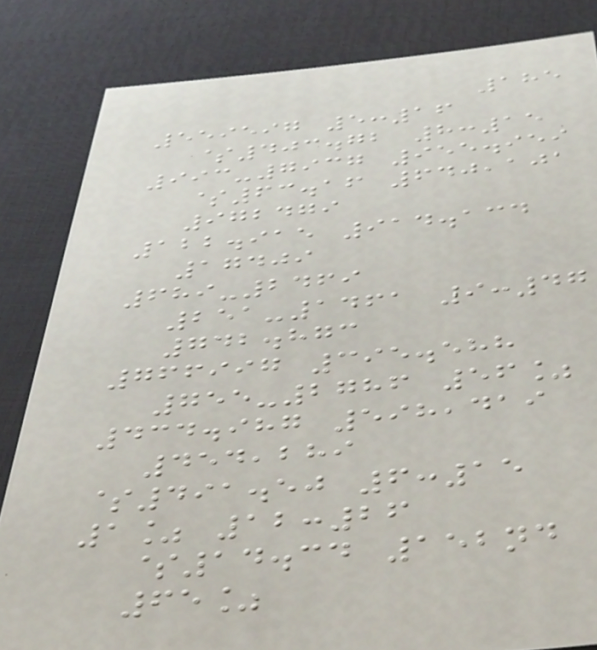185
559597 5:16
$403.72 8:15
993-7937 955.959
$63.16 640,101
972479
122.915 914.134
17409
689-2469
251-1461 9:47
742.873
766997 395.588
755-2786 56%
434.987 598,419
454,289
$491.50 6:15
1% 12:26
$14.34 152nd
65%
